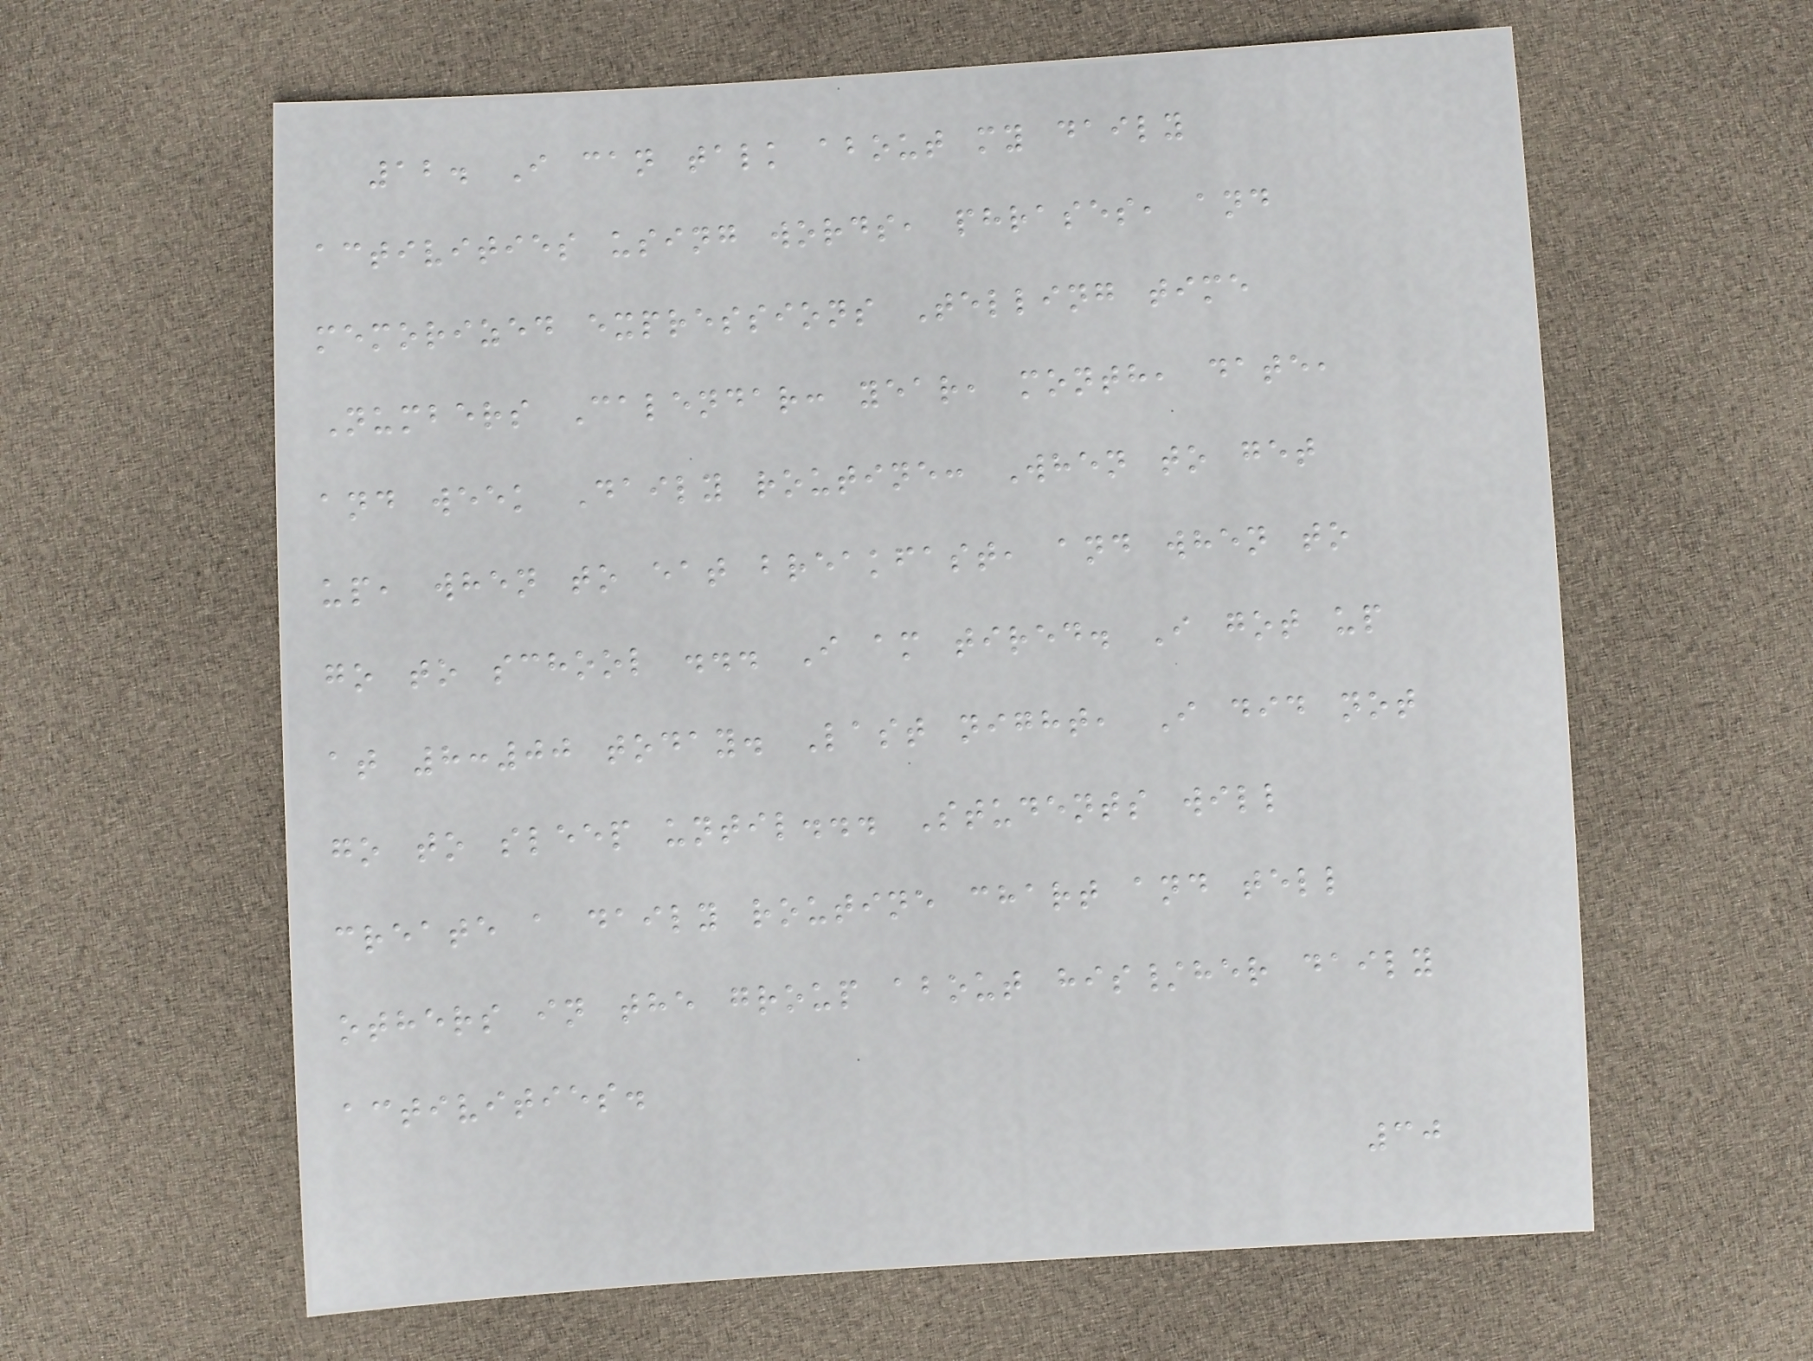12. I can talk about my daily
activities using words, phrases, and
memorized expressions Telling time
Numbers Calendar: year, month, date,
and week Daily routine: When to get
up, when to eat breakfast, and when to
go to school ... I am tired. I got up
at 8:00 today. Last night, I did not
go to sleep until... Students will
create a daily routine chart and tell
others in the group about his/her daily
activities.
30
